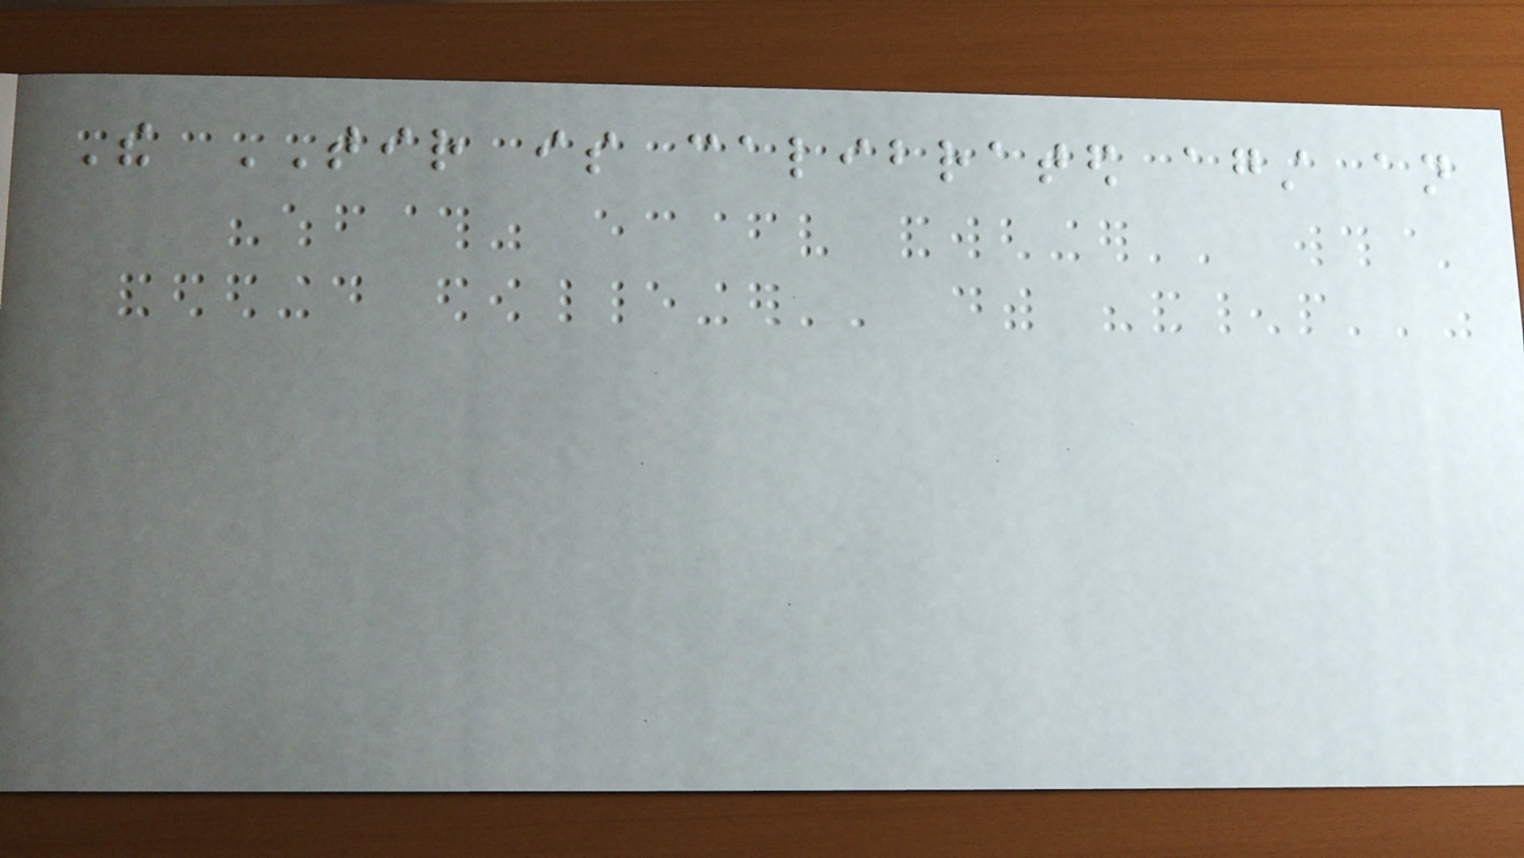The TIR is calibrated against an
